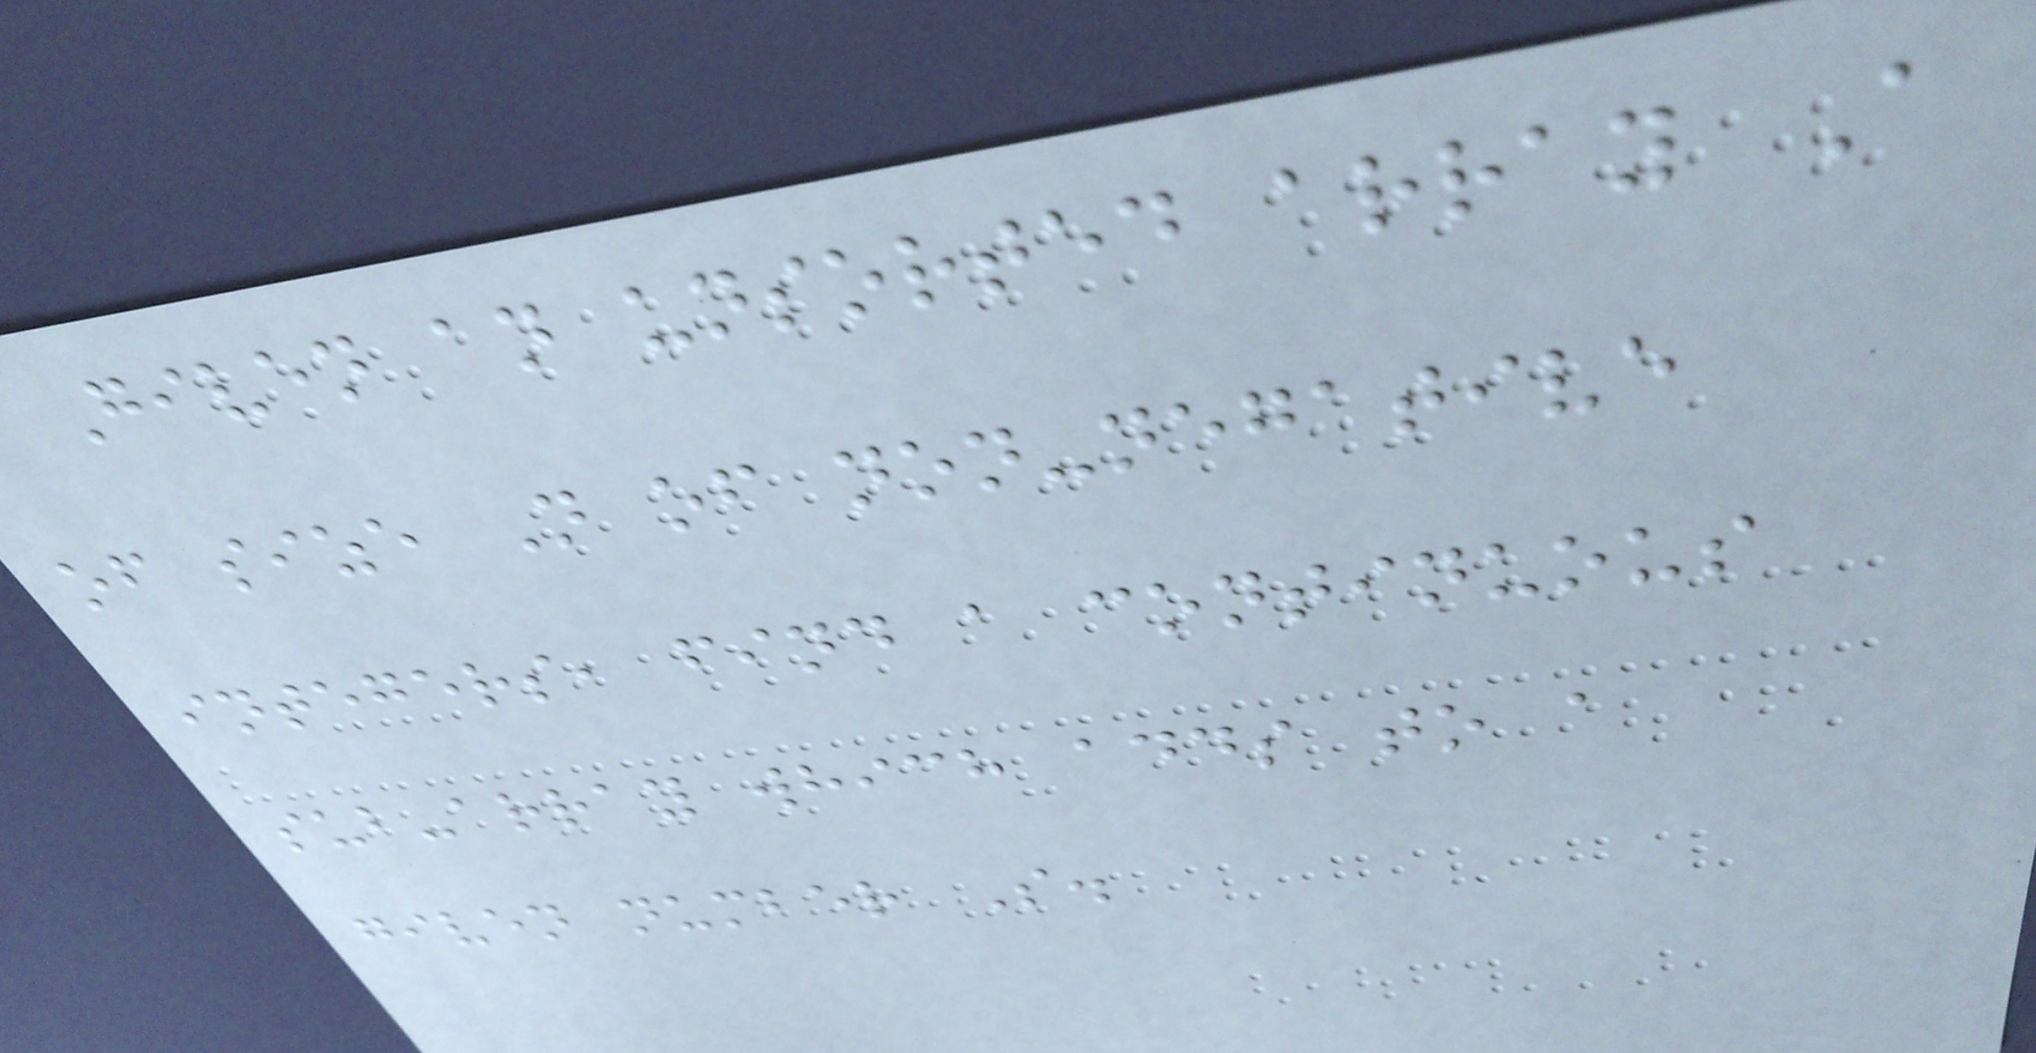Given an unsorted array A
of size N of non-negative
integers, find a continuous
sub-array which adds to a
given number S.
